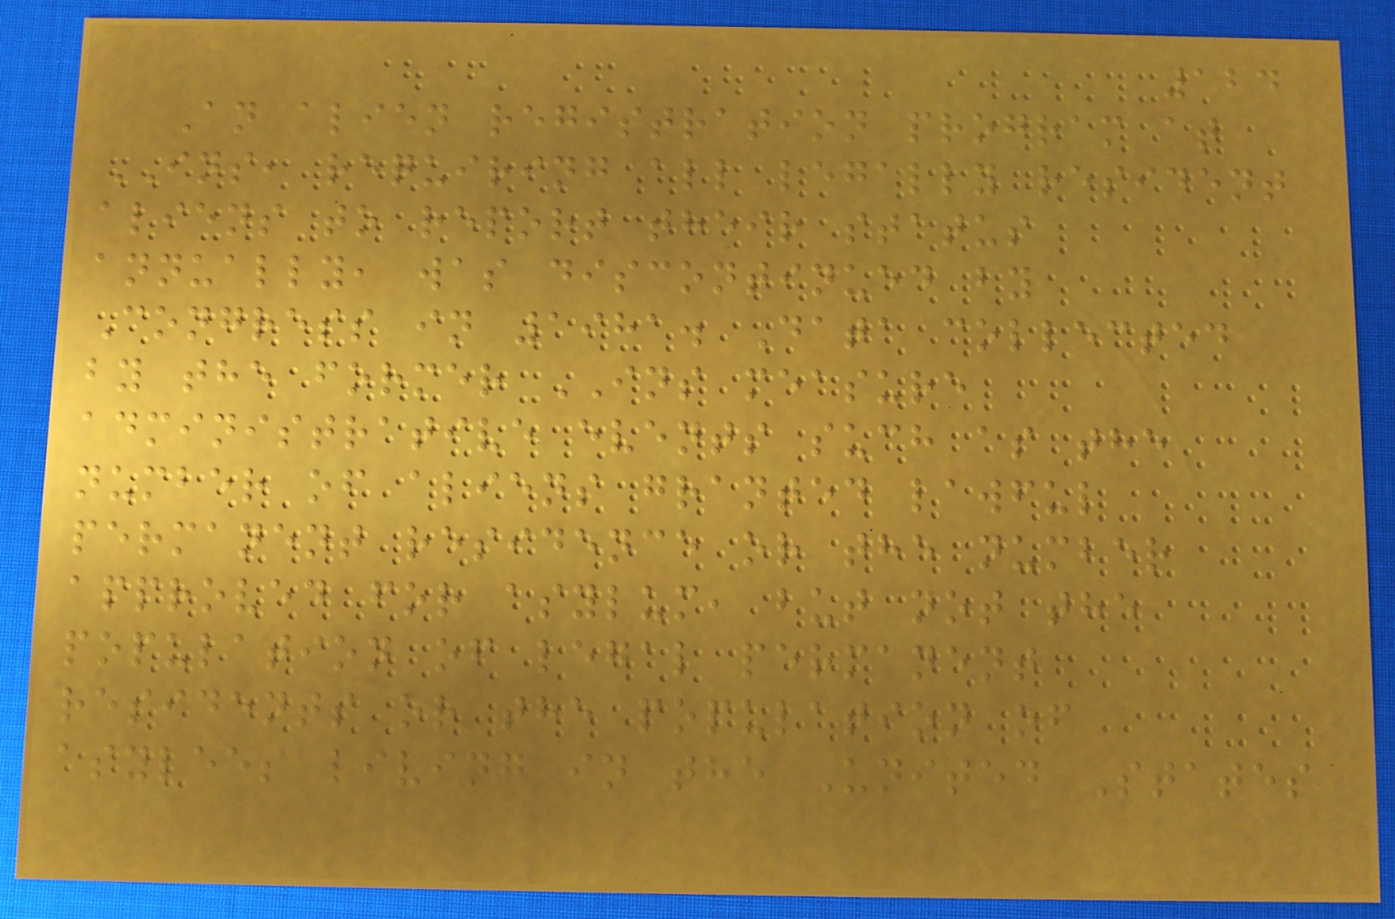124
An alien registration program at
INS, requiring all legally resident
aliens to report their status
annually, was discontinued by
Congress in 1981. Data collected
by the former INS measure
administrative events such as the
number of aliens granted lawful
permanent residence or the number
approved for asylum, but not the
population of legal permanent
residents or the population of
asylees living in the United States
